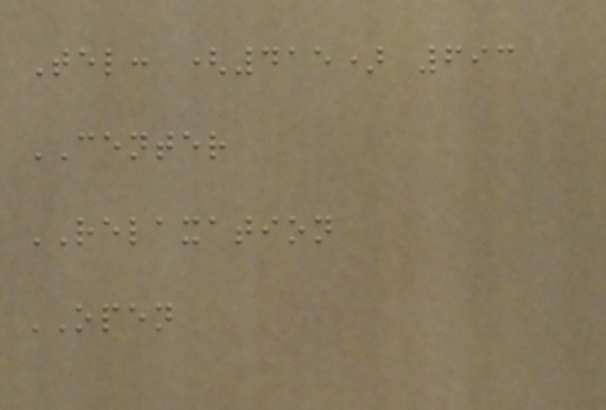Tel: (415) 693
CENTER
RELAXATION
OPEN
